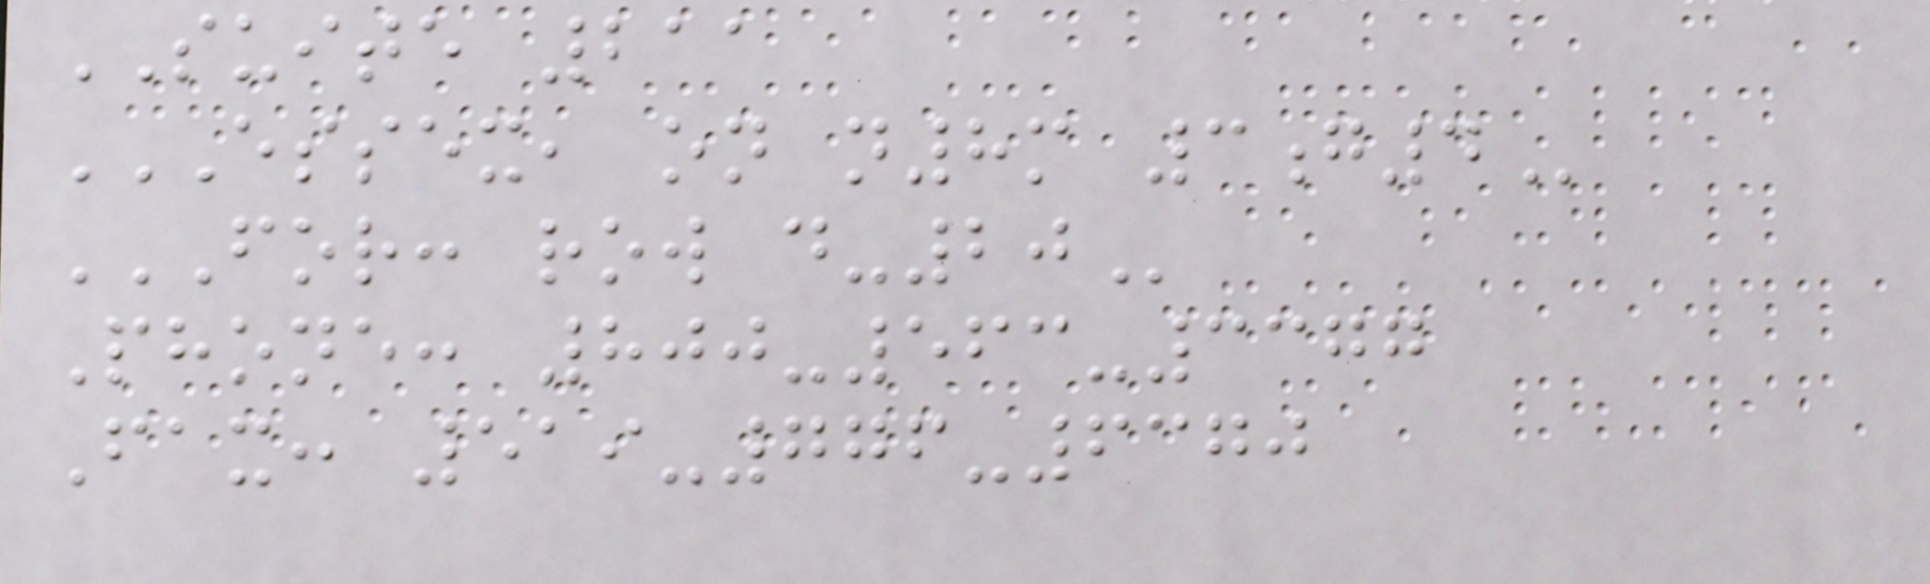SUITE 211
ESSEX, ON N8M 3G4
FOR: ROW D-20
Phone: 800-563-3377
Fax: 519-776-6370
